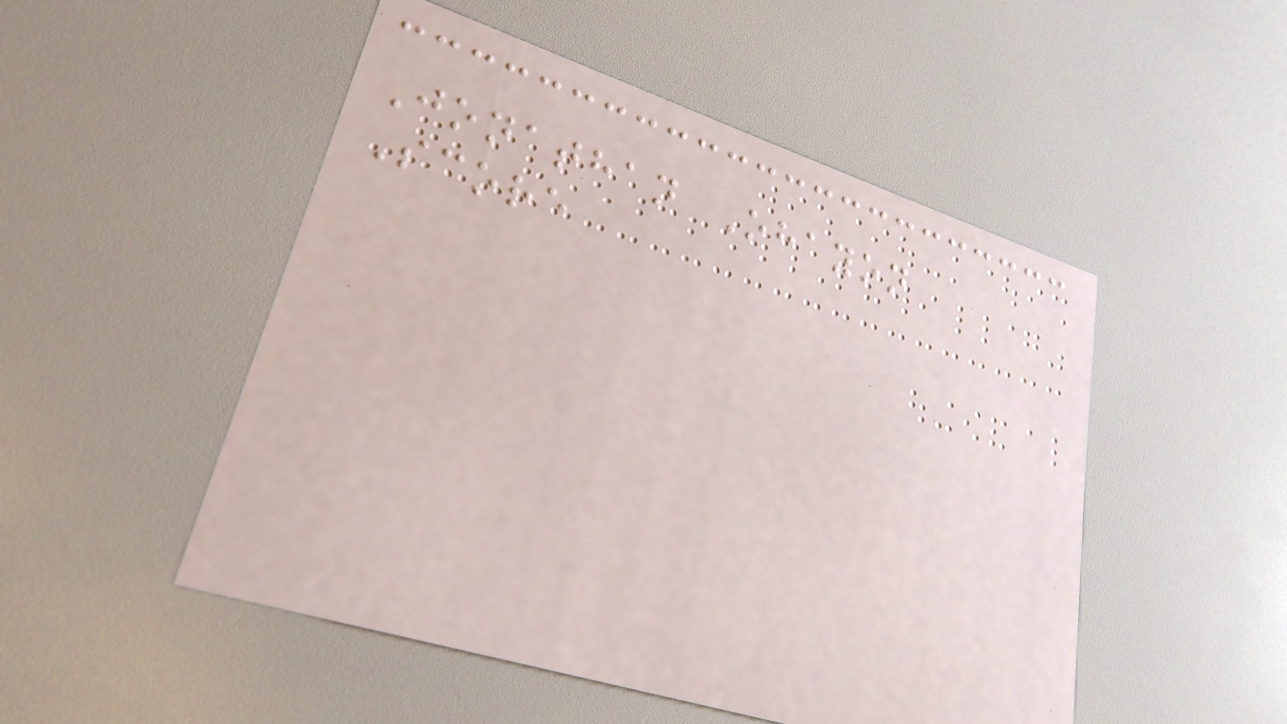Jonathan Ohayon
Score
